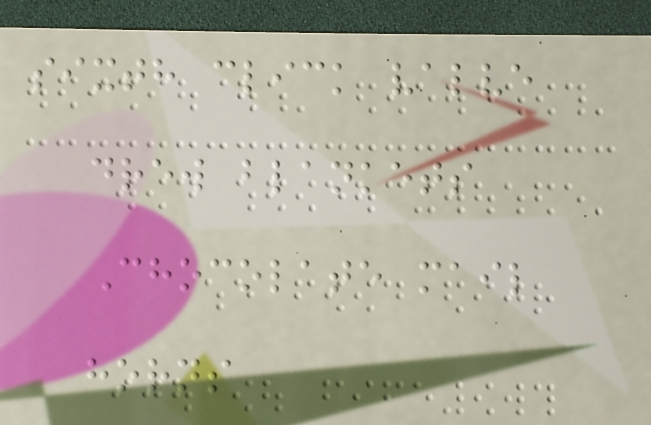sixth click valve
drew blankets
Chocolate mail
horns
